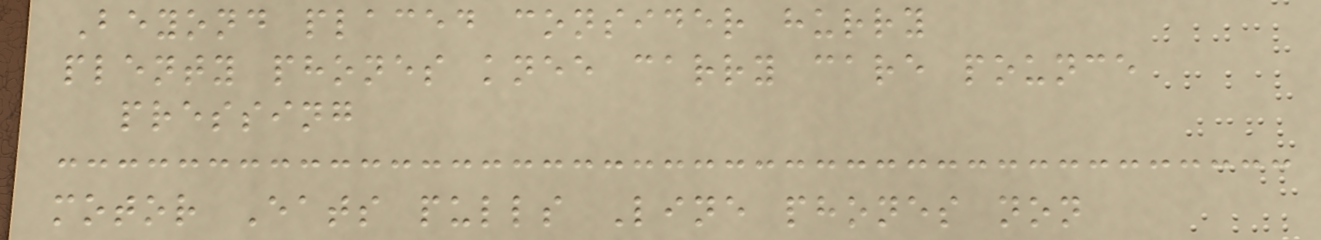Beyond placed consider hurry
plenty phones knee carry care pounce
pressing
motor Eats pulls Line phones non
